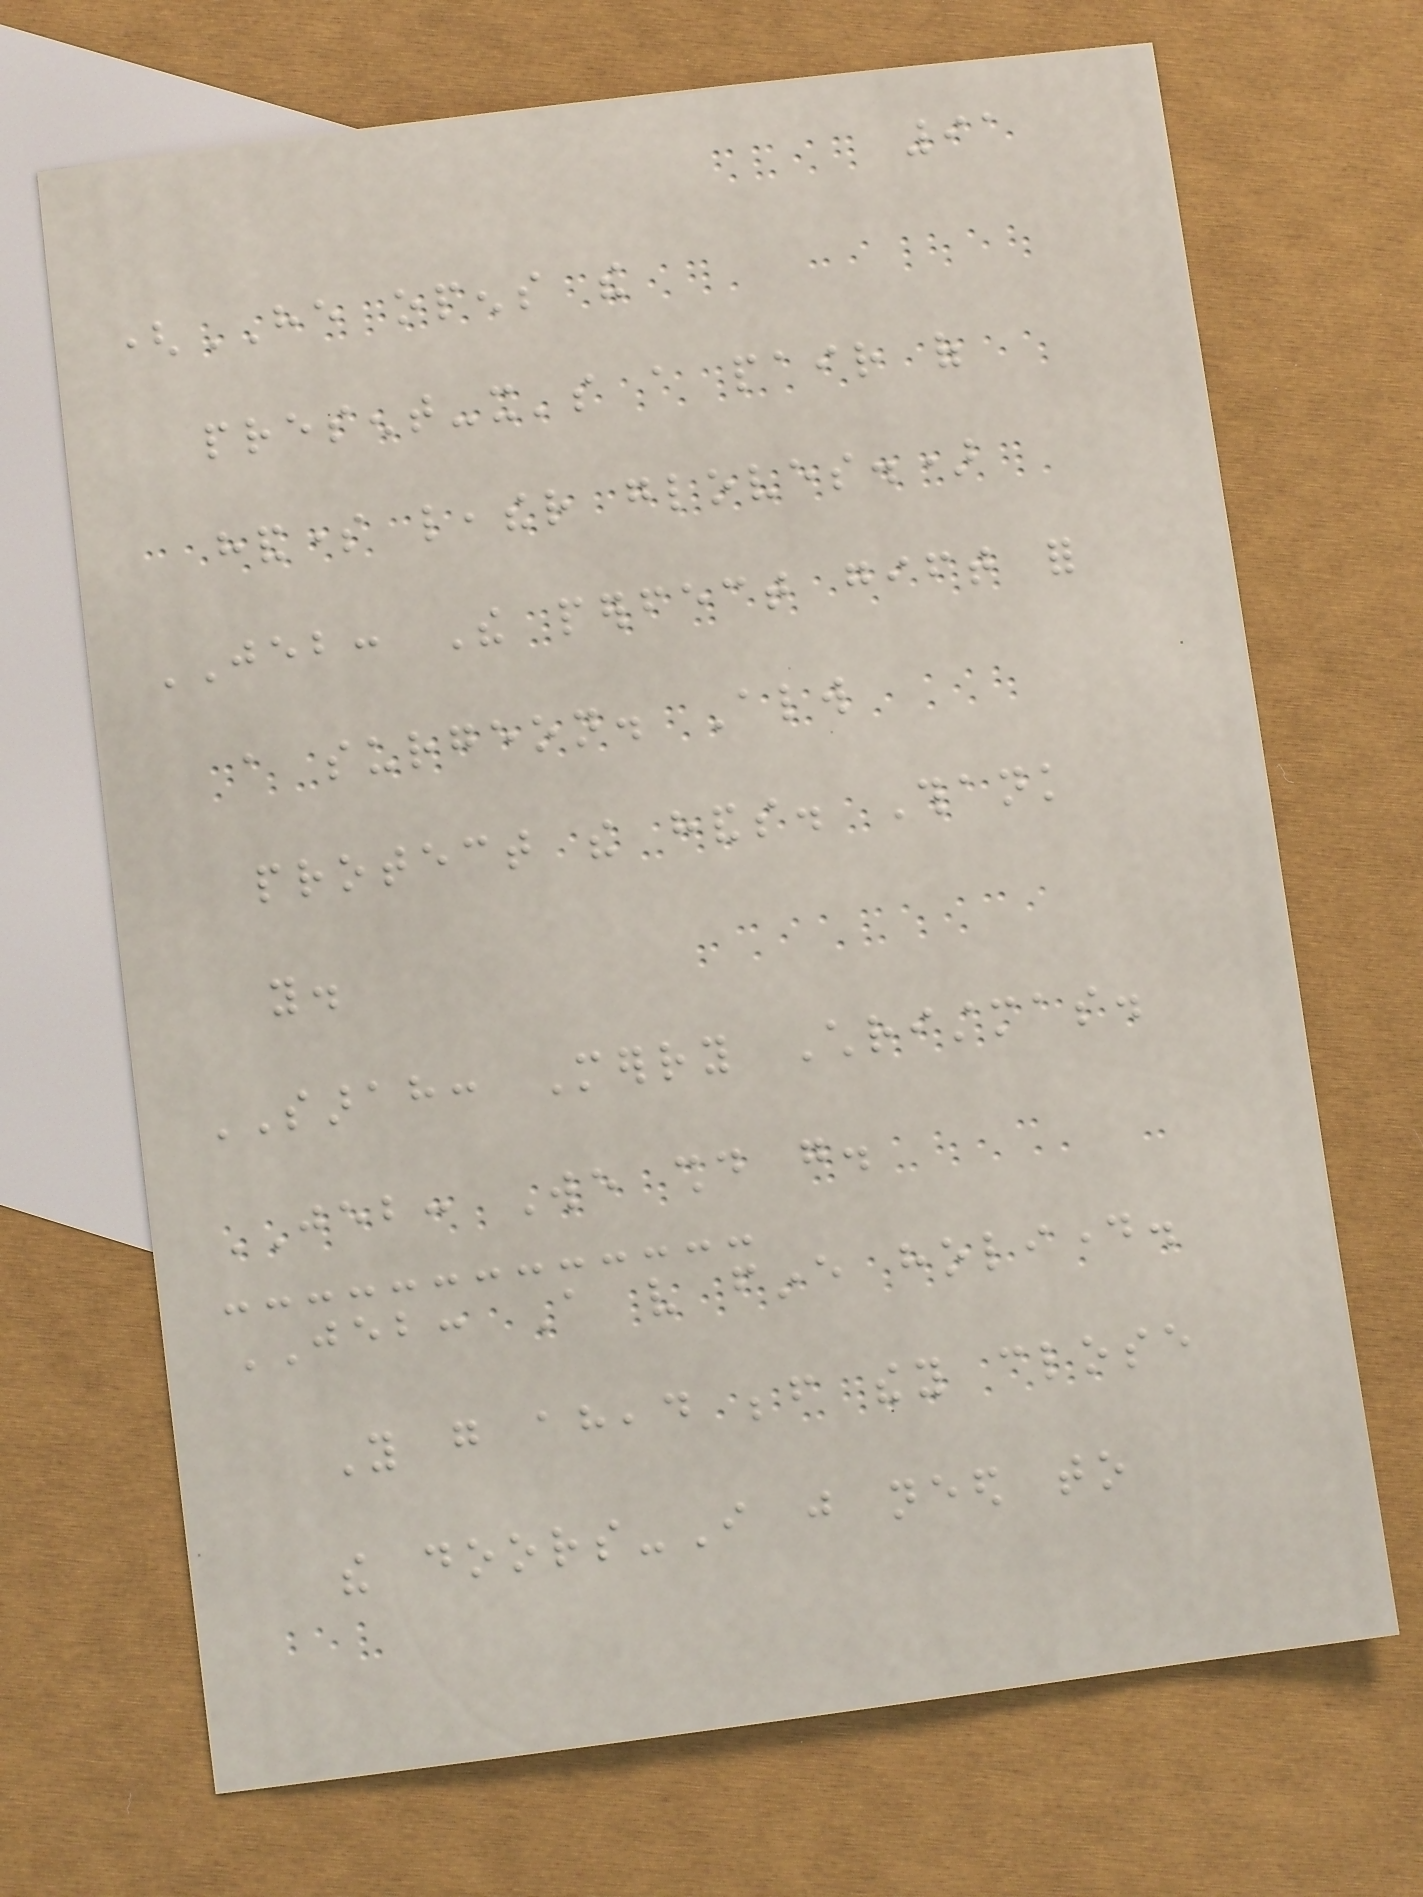91
(HE opens the
present-it's a pair of
handsome leather gloves.)
JEB: The perfect gift for
a surgeon. Always
protect the hands. Thank
you.
SARAH: Merry Christmas.
JEB: We should go.
JEB: A very fine holiday.
You go ahead before they close
the doors-I just need to
